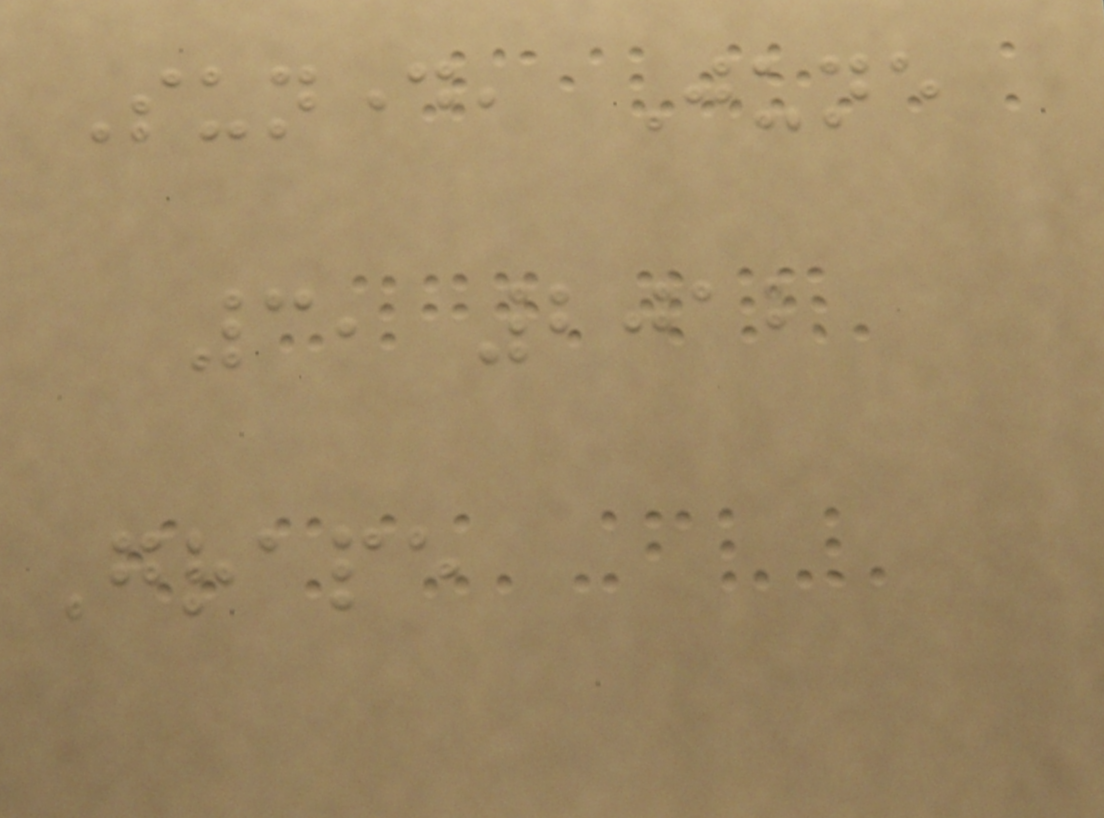Sunday, June
3, 2012
Grape
